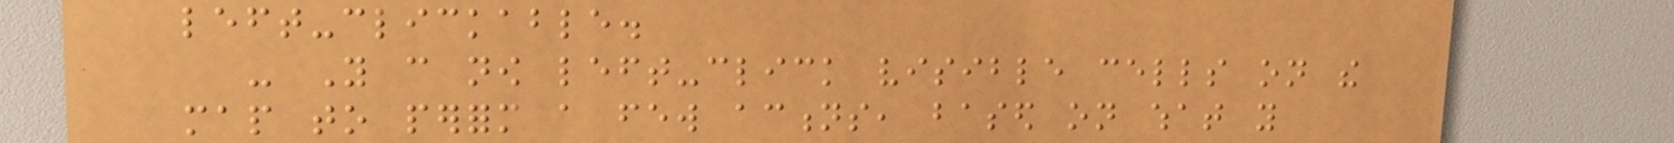left-clickable.
- You can now left-click visible cells on the
map to perform a few actions, based on what you
